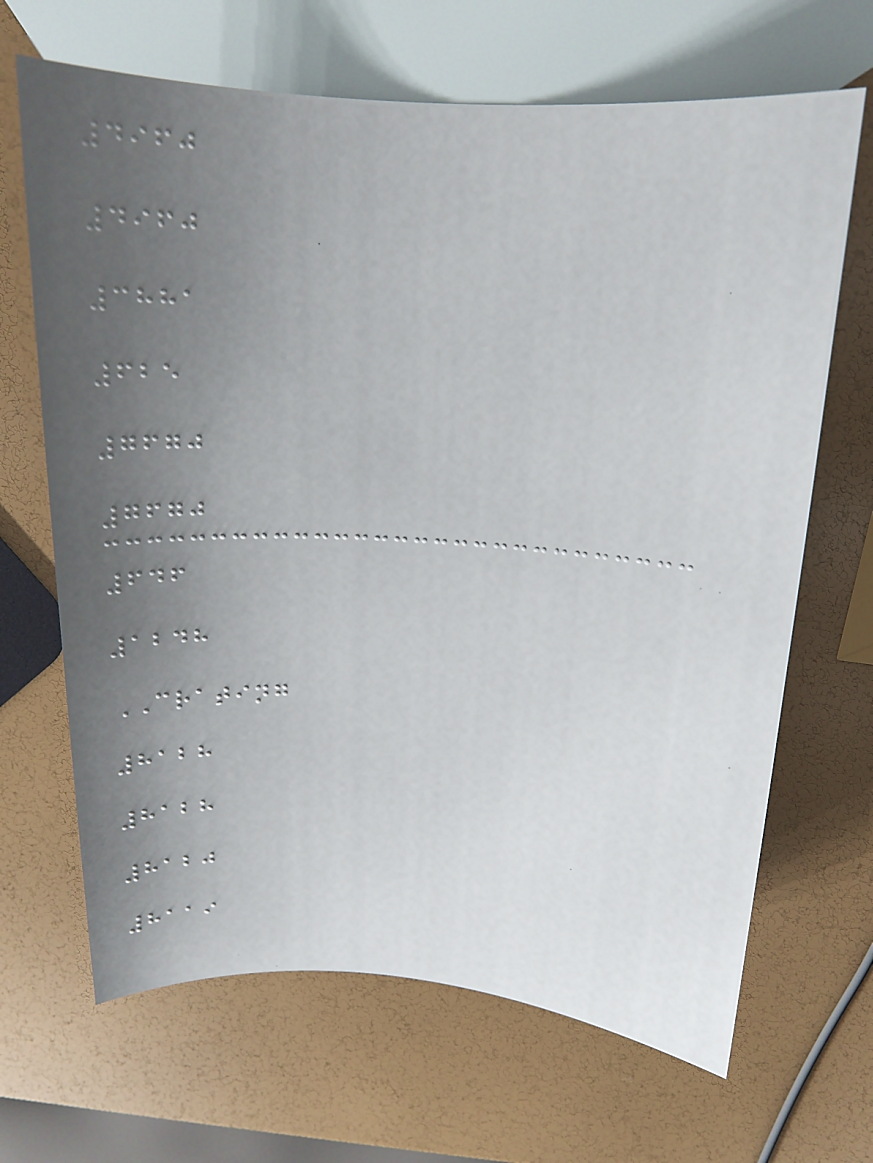4960
4960
3881
625
7670
7670
646
1248
CRATING
8128
8128
8120
8119
